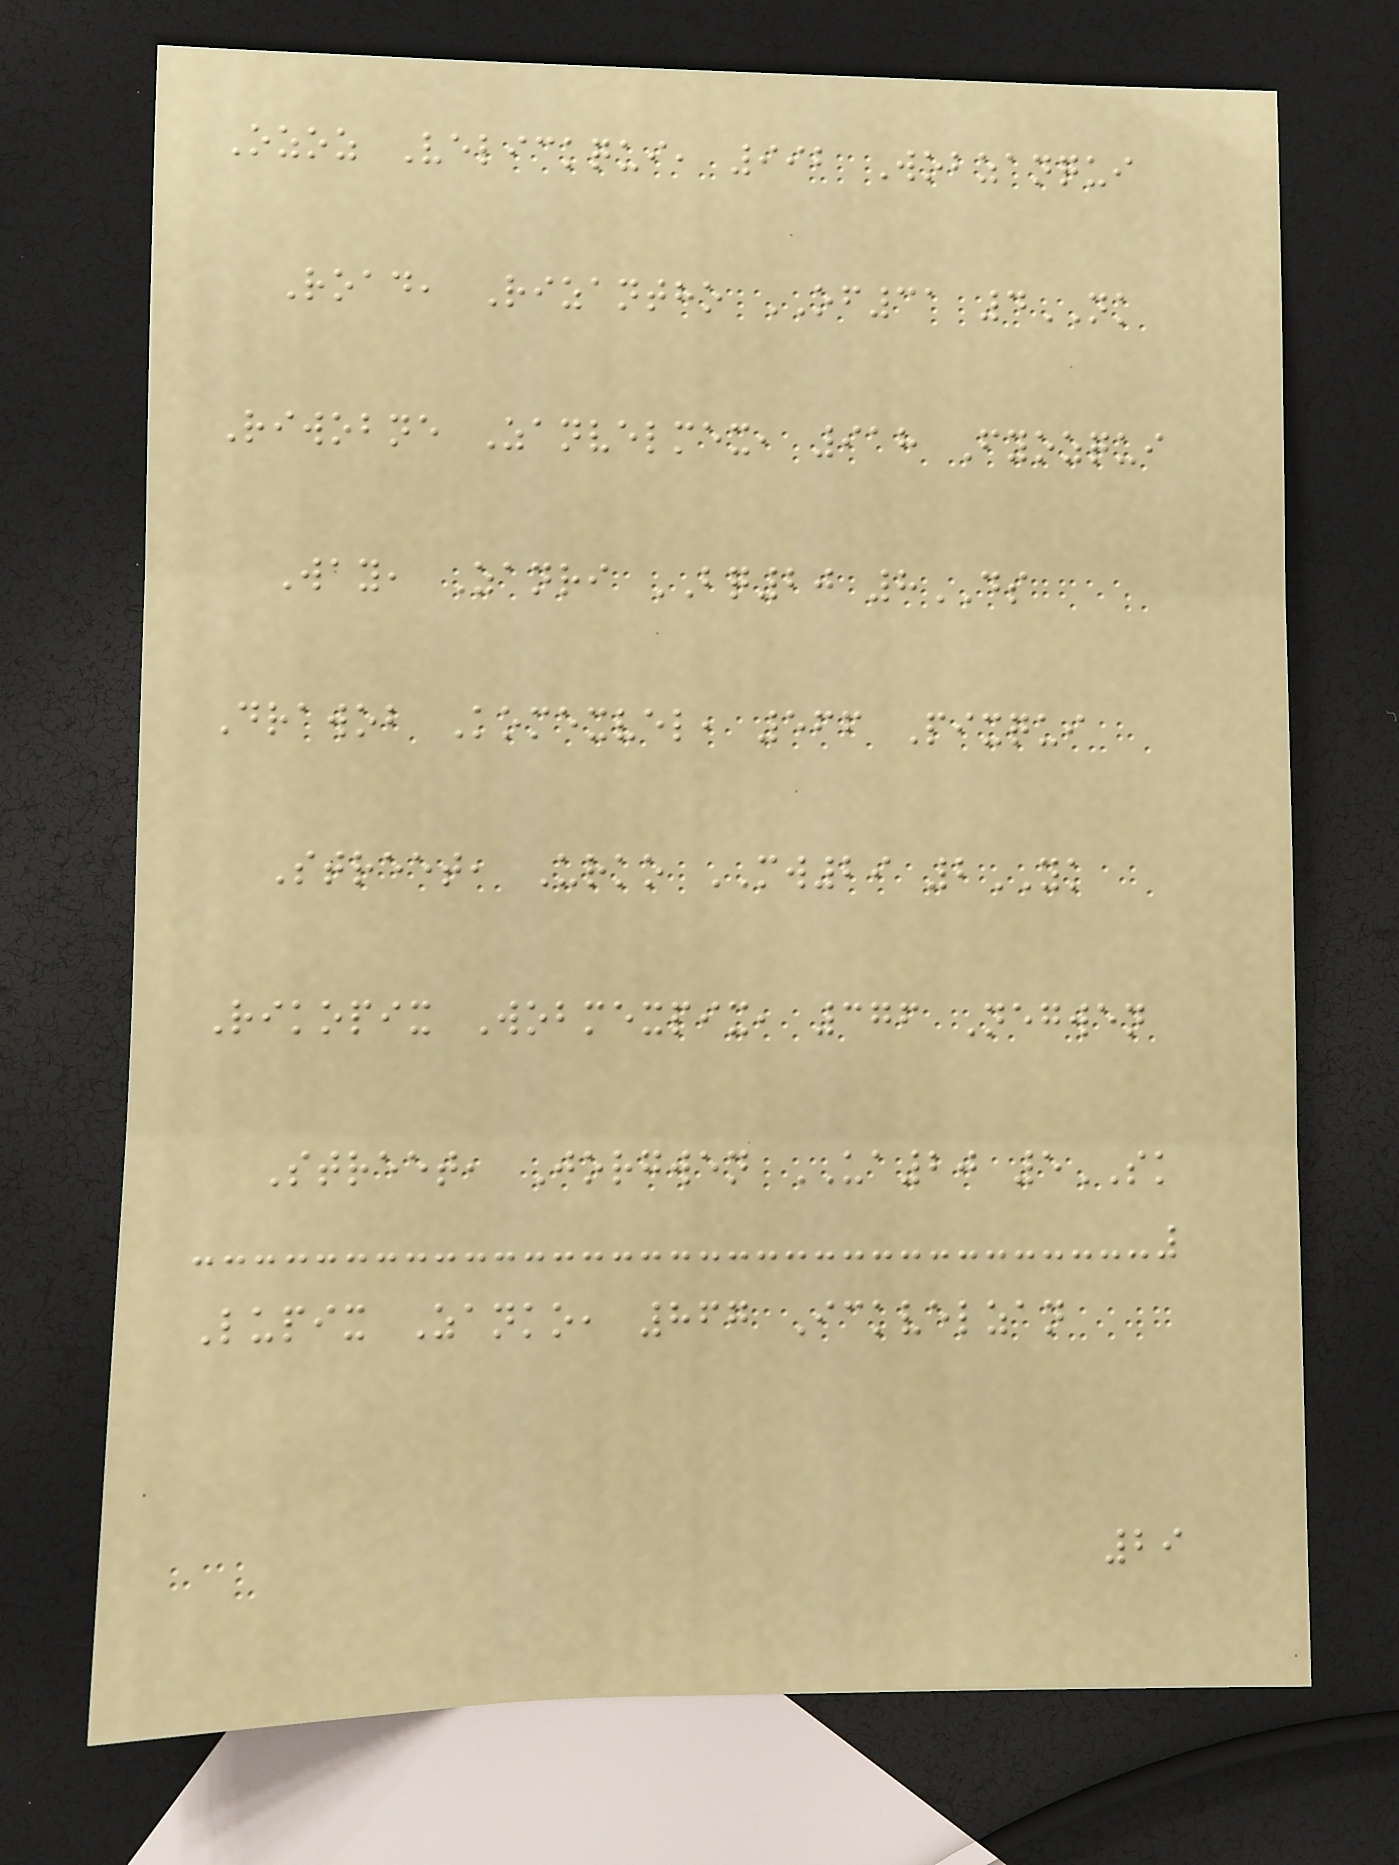Ozoz Velickqui, 992 Wobzanqui
Road, Rizantho OF31 4NK
Riwobne Zanvelmex, 918 Fyozqui
Way, Zanri BQ20 8DS
Drawob Komexvel, 566 Pixqui
Street, Urko MW29 2YK
Rikopix Wobmexpix, 376 Negwen
Street, Jorgwen UA20 5SK
Lupix Zanko, 867 Ickvelzan
29
